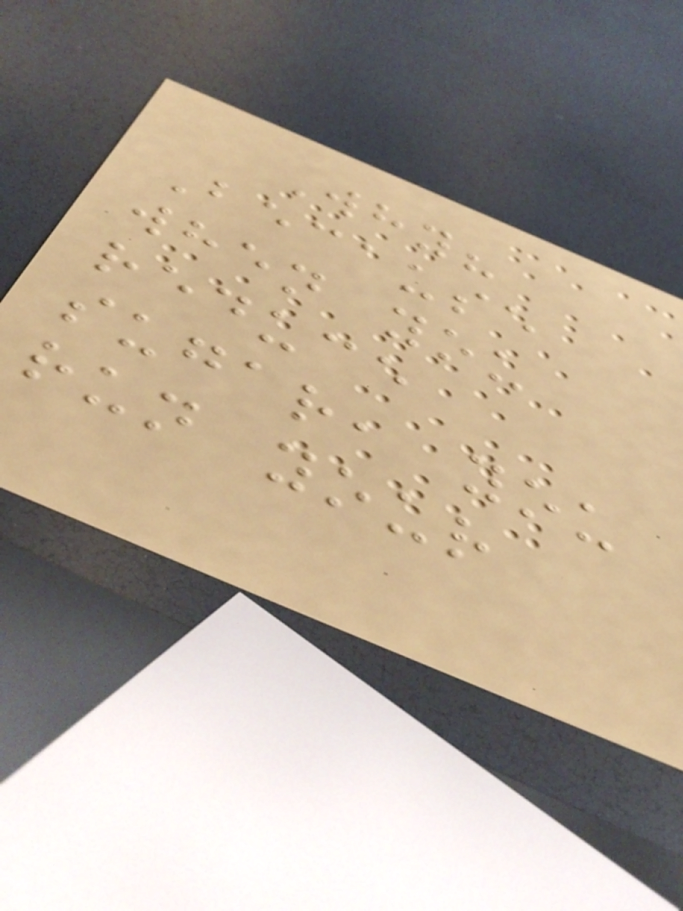Why?
Because
when you
reduce
sugar, you
run your
